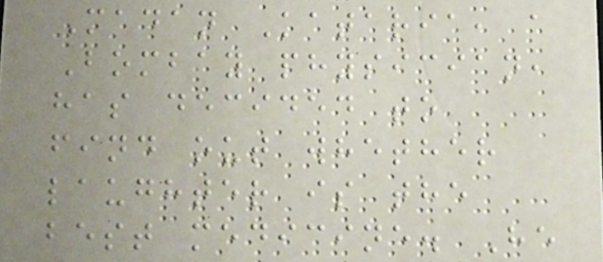Madan Kataria, a
Bombay physician,
has decided to
find out whether
laughter is the
best medicine. He
